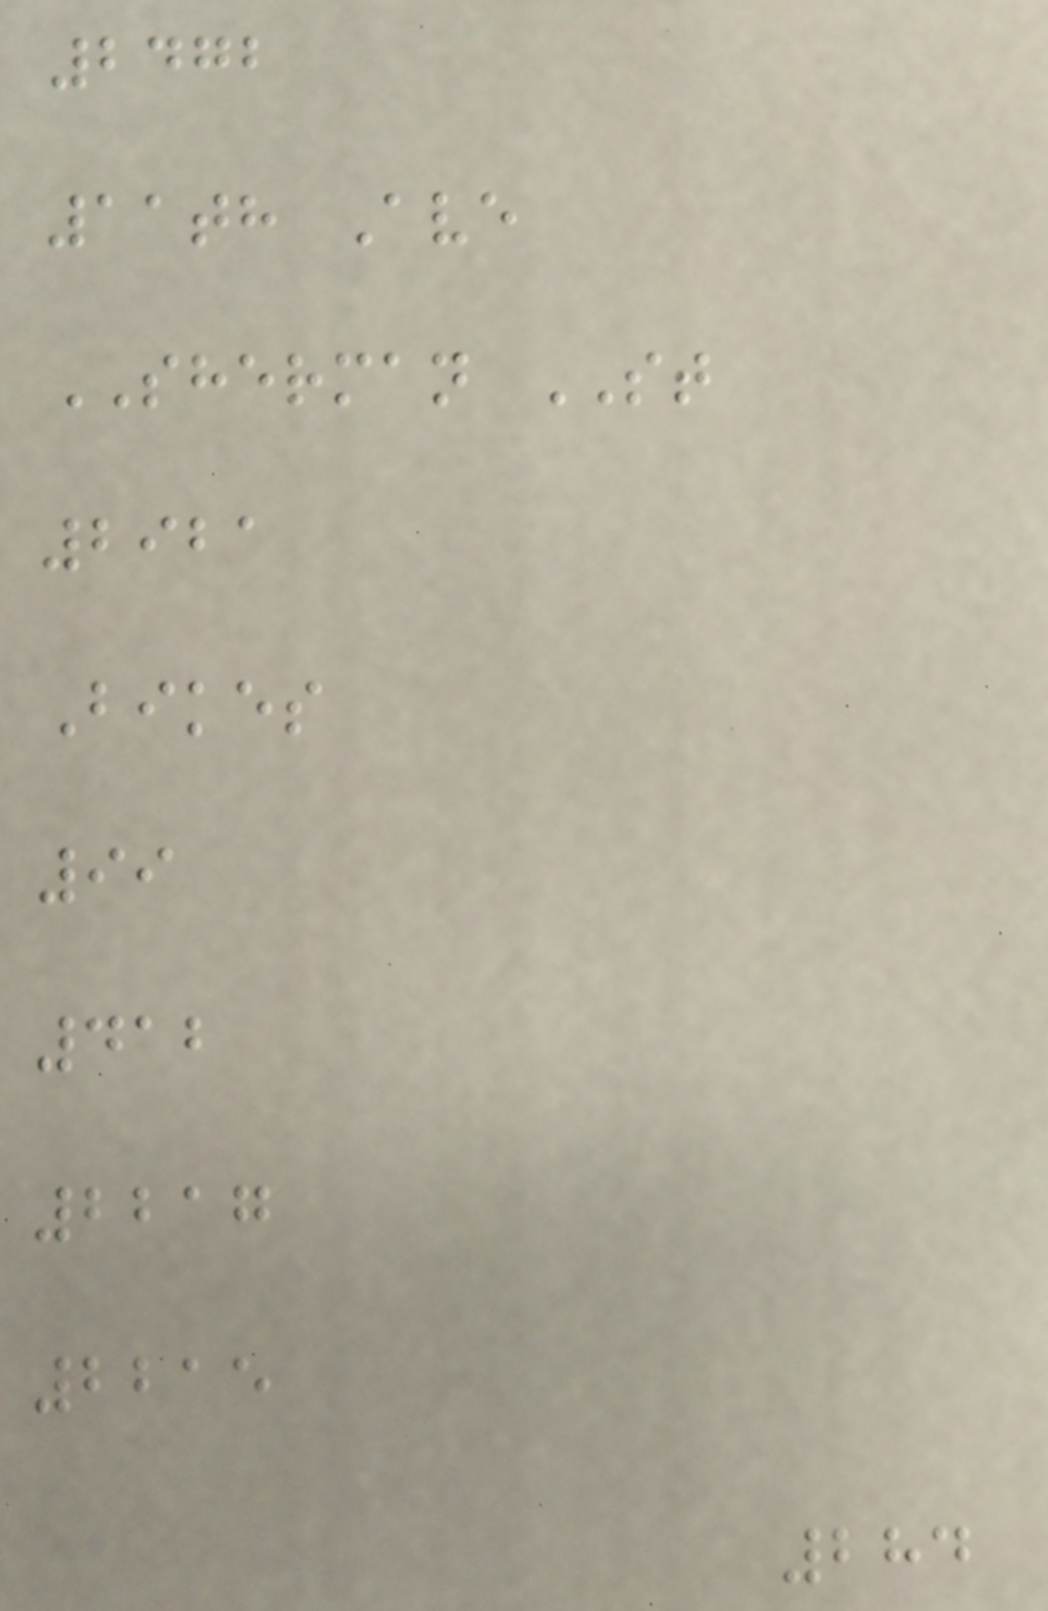2472
11th Ave
SHERMAN ST
2921
Bikes
99
412
2217
2215
284
